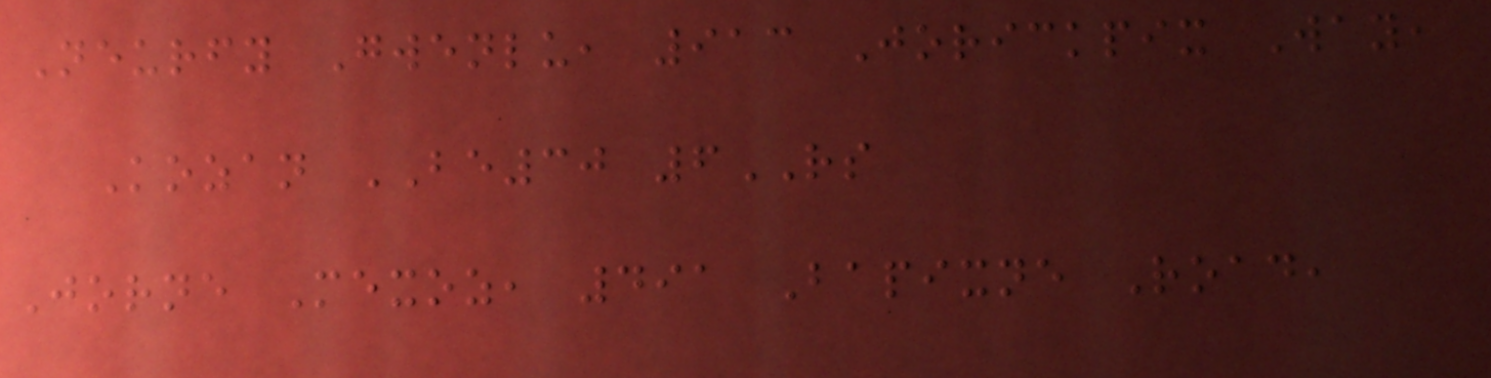Neurfy Gwenlu, 913 Jorickpix Way,
Kozan BE30 6RS
Jorne Mexoz, 491 Bapixne Road,
